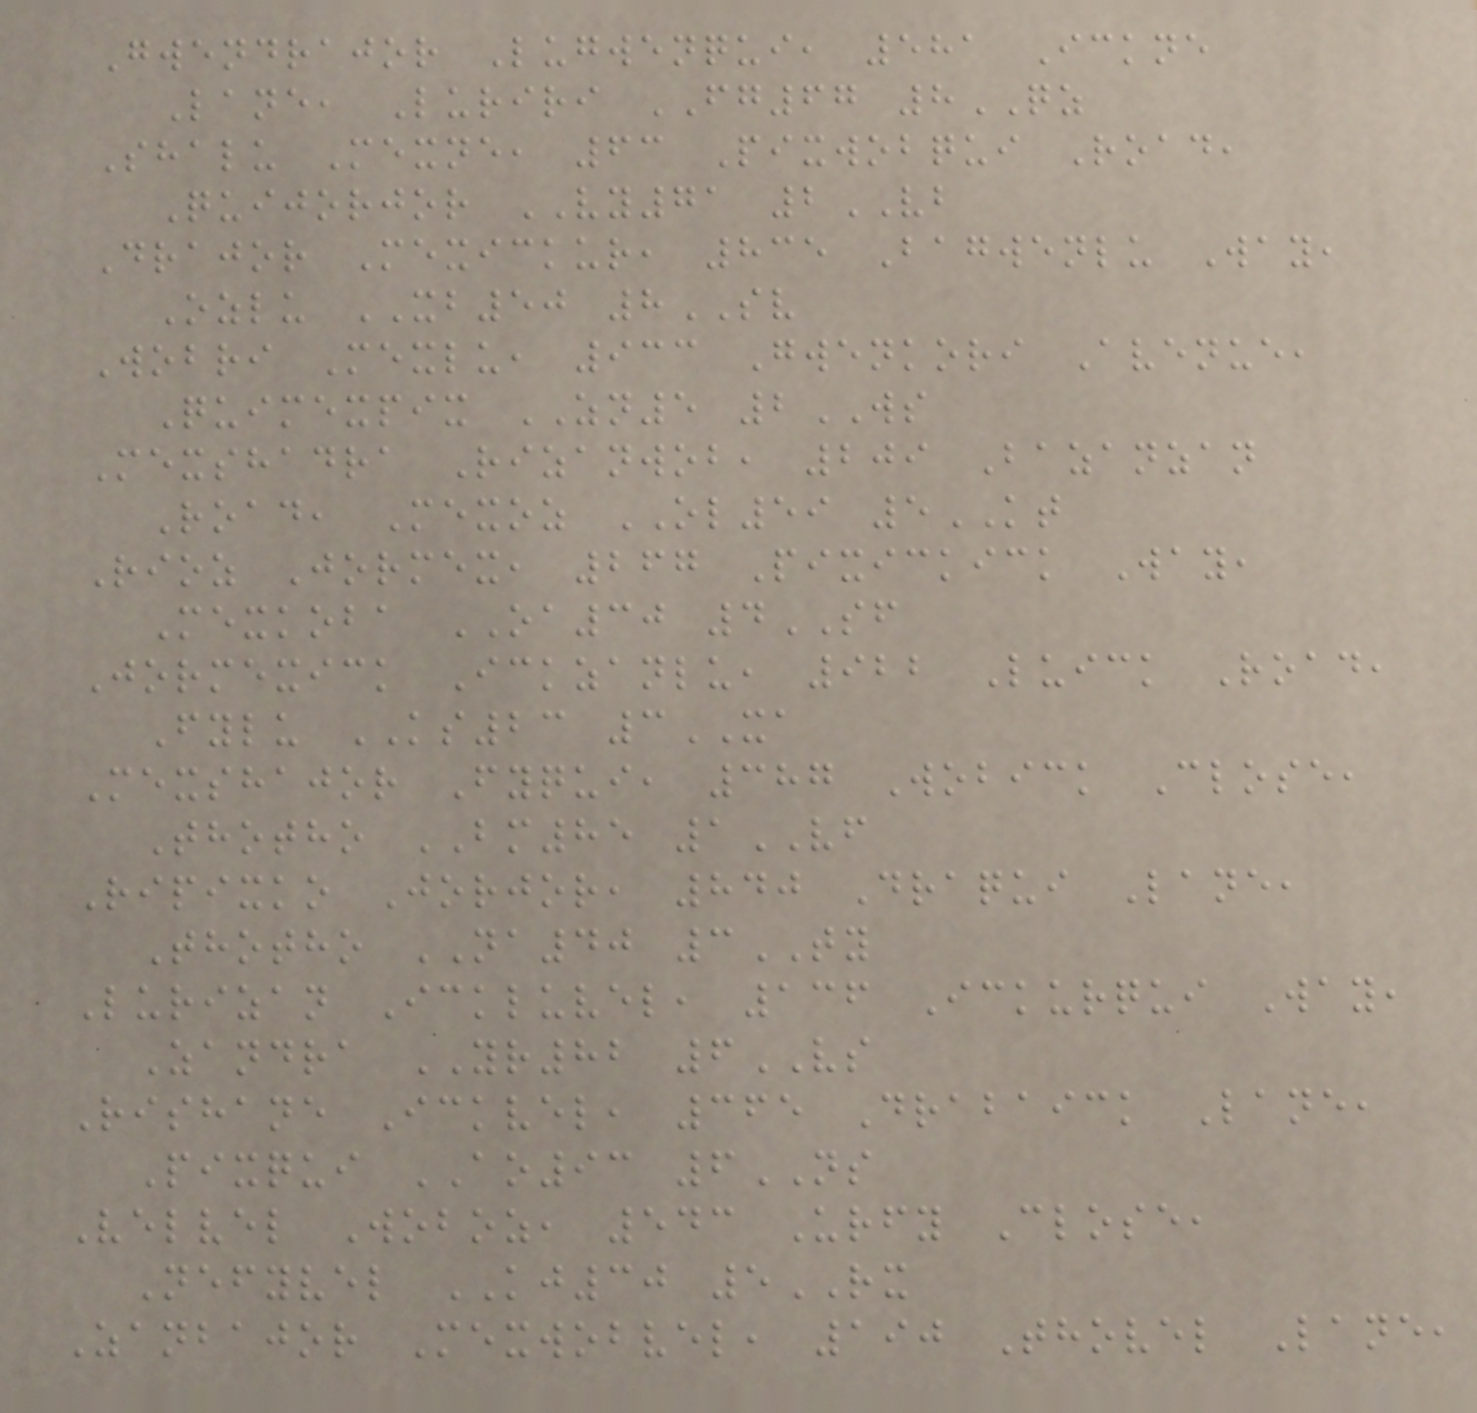Gwendrajor Lugwenqui, 581 Ickne
Lane, Luriri FG67 8QZ
Shalu Mexne, 63 Pixwobqui Road,
Quijorjor VY71 2VB
Drajor Mexickur, 835 Bagwenlu Way,
Ozlu XB50 8SV
Wobri Mexlu, 933 Gwenkori Avenue,
Quimexpix ZN5 2WS
Mexshadra Rizanwob, 209 Bazanzan
Road, Mexoz OL59 5KT
Rioz Jormex, 267 Pixickick Way,
Mexkoba OA30 4SF
Jormexick Ickzanlu, 922 Luick Road,
Fylu KS23 3XA
Mexshajor Fyqui, 387 Wobick Close,
Thotho BM85 1VF
Ripixko Jorjor, 840 Draqui Lane,
Thotho NA40 3TY
Lurizan Ickluvel, 136 Ickurqui Way,
Zandra YR82 6VS
Rishane Ickvel, 365 Drabaick Lane,
Pixqui AO93 6NS
Velvel Woboz, 543 Urfy Close,
Nefyvel KJ30 5RX
Zanbajor Mexwobvel, 190 Thovel Lane,
